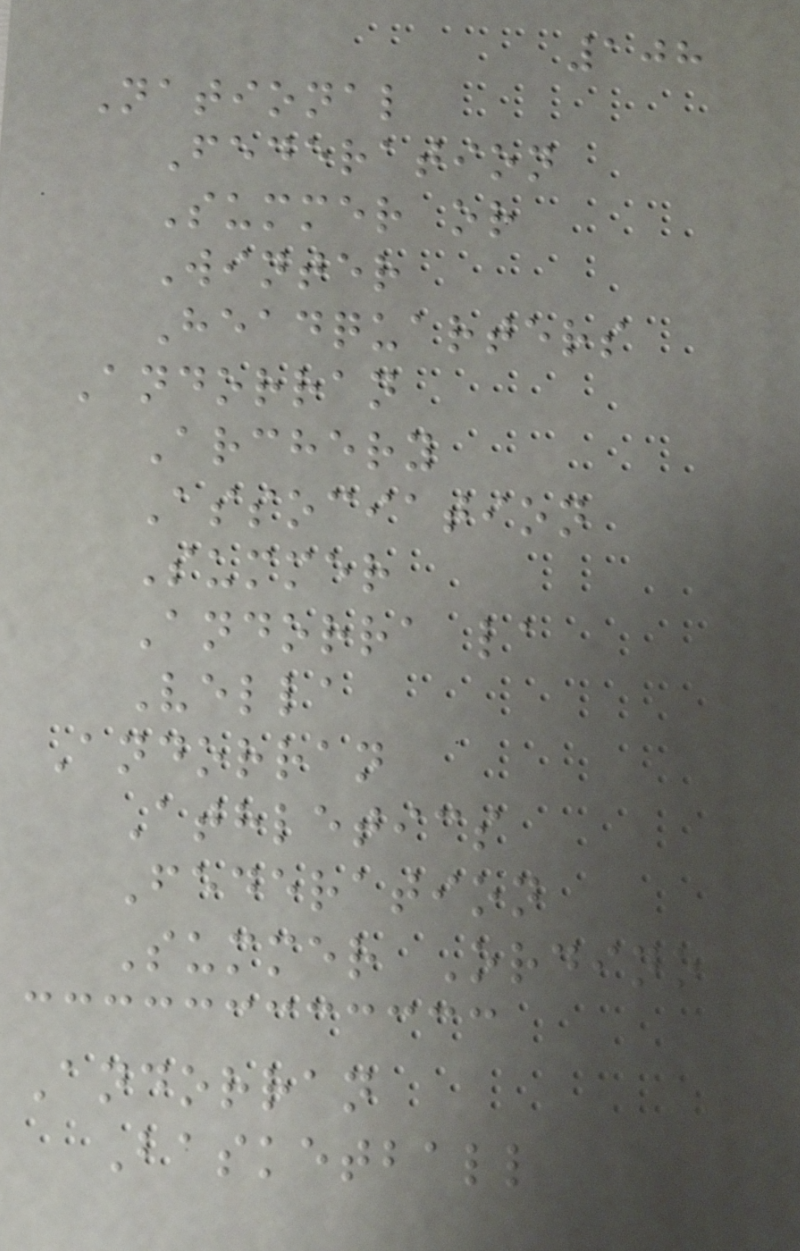108
National
Federation
Summer or
Winter
Headquarters
Andorran
Archery
Association
Summer
Andorra la
Vella
Andorran
Athletics
Federation
Summer Ordino
Andorran
Basketball
